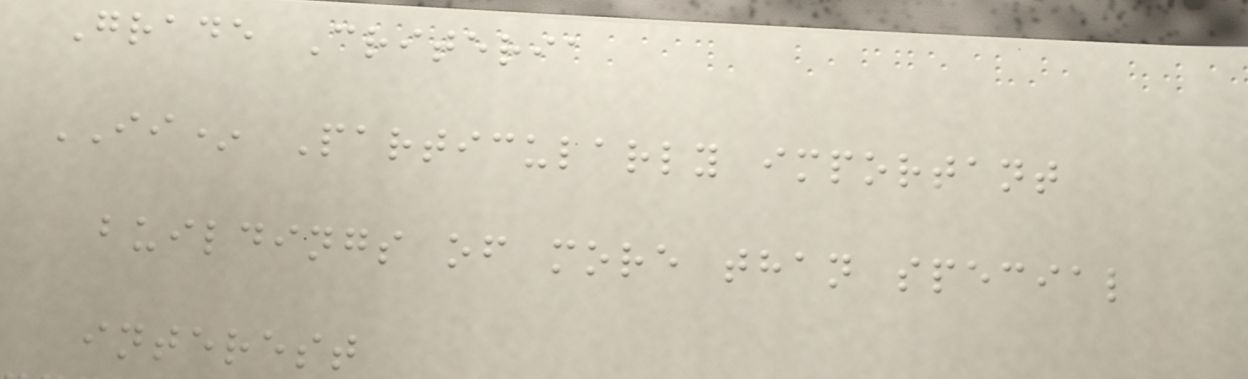Grade Criteria
II* Particularly important
buildings of more than special
interest
